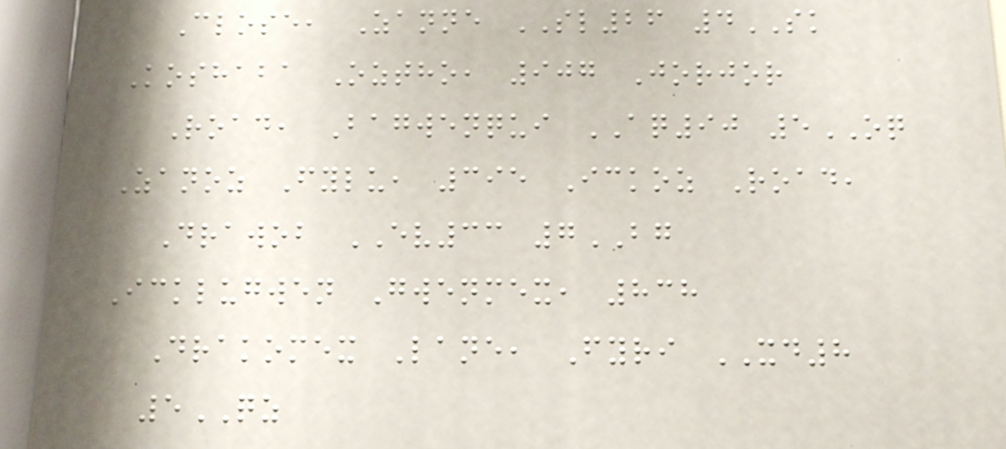Close, Zanne SL26 4SK
Koshaba Oztho, 907 Jorjor
Road, Bagwenqui AQ90 5OQ
Zanoz Fylu, 395 Ickoz Road,
Drawob EV33 7BG
Icklugwen Gwenmex, 838
Drakomex Lane, Fyri XD8
5QZ
